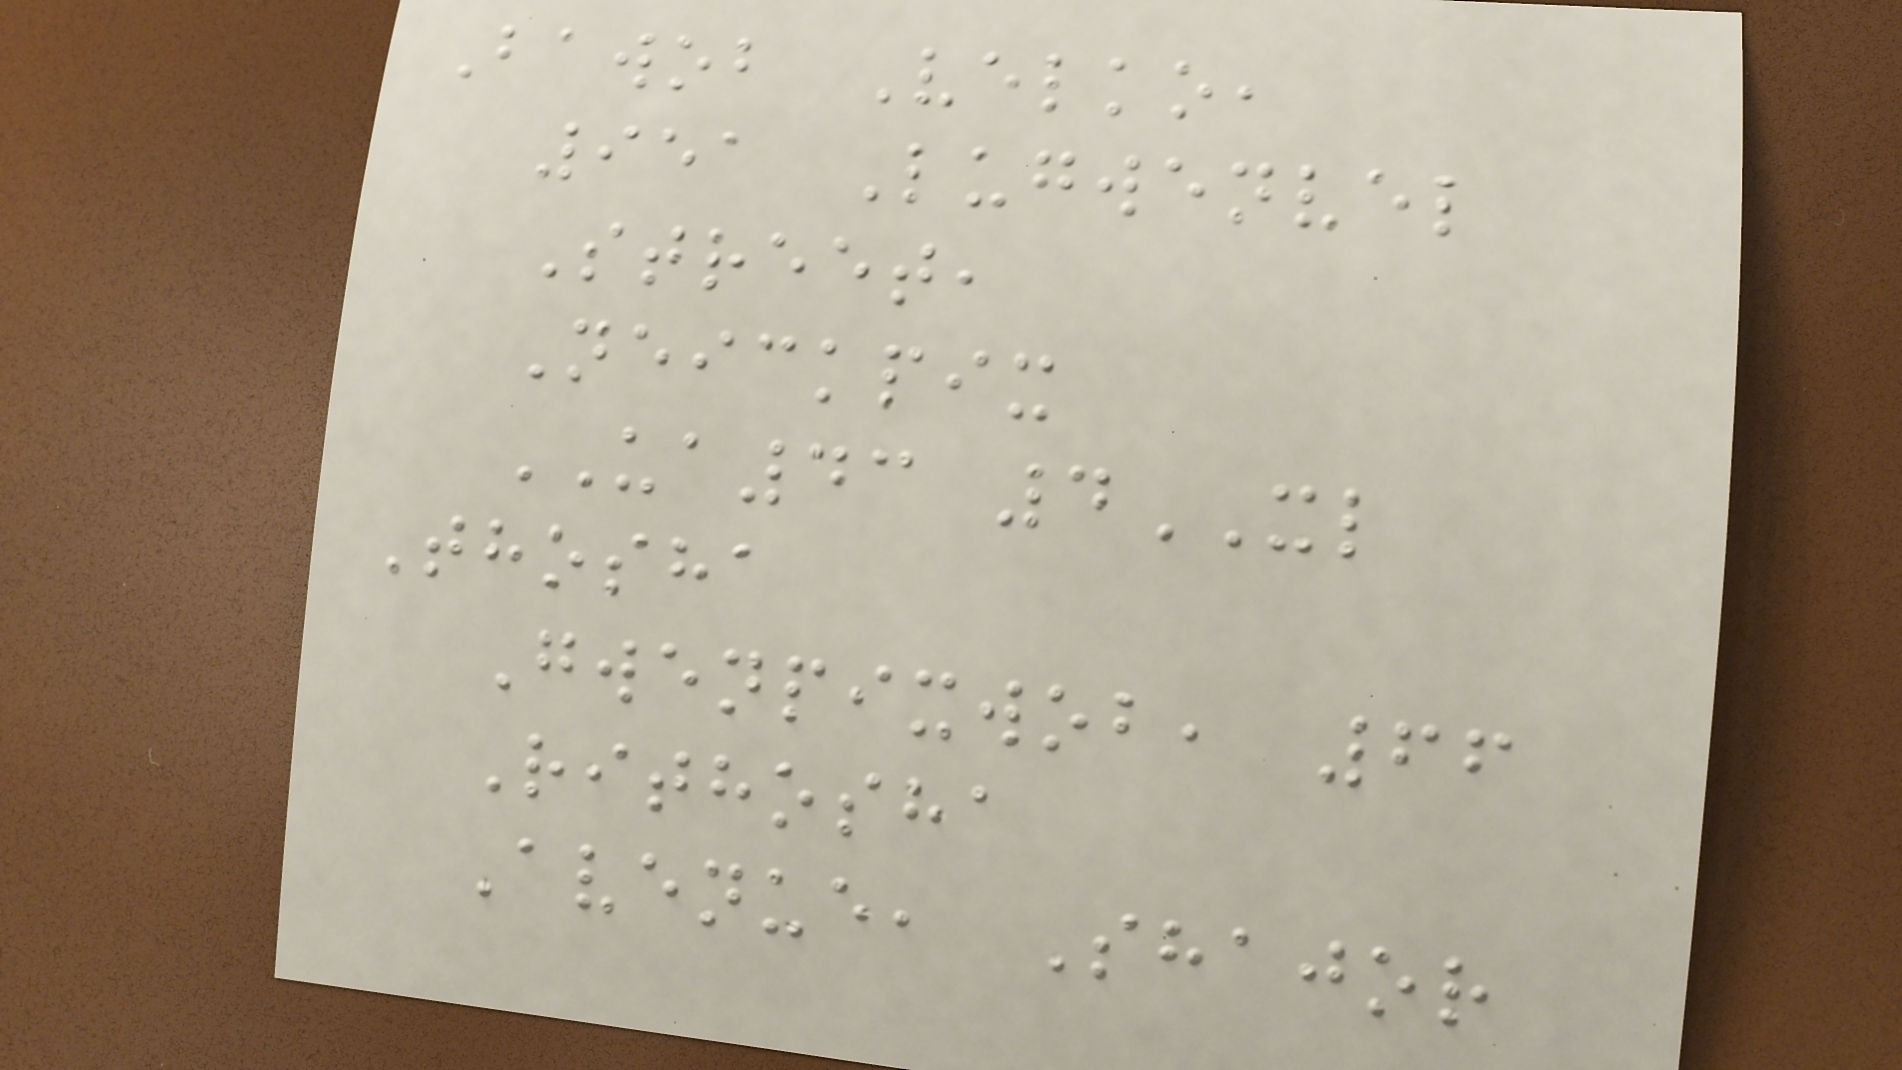Bawob Velko,
951 Lugwenvel
Street,
Neickpix
UA43 4XL
Thosha
Gwenpixwob, 66
Rithosha
Avenue, Shajor
